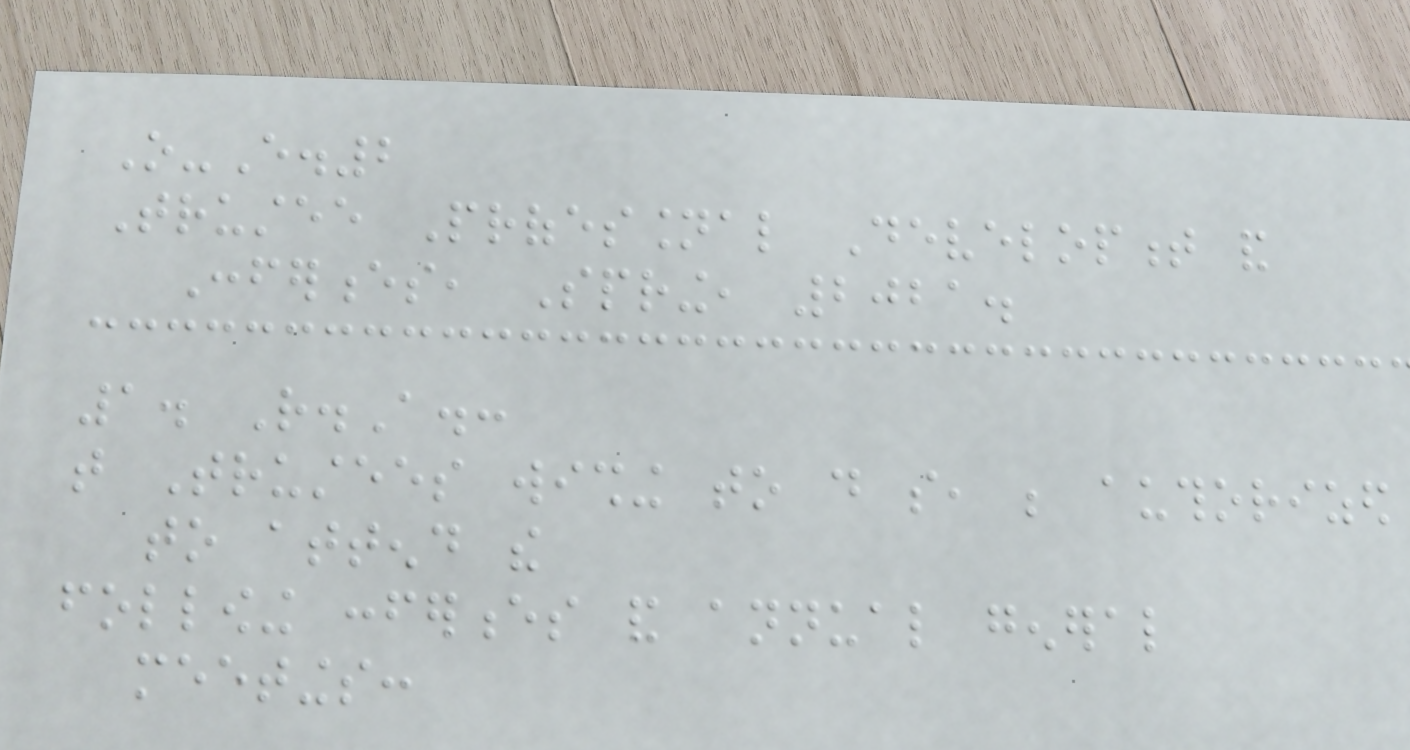O-E.2
Trustee Professional Development and
Conferences, Spring, 2021.
1. R.A.:
that Trustees wishing to do so, be authorized
to attend the
following conferences and annual general
meetings:
